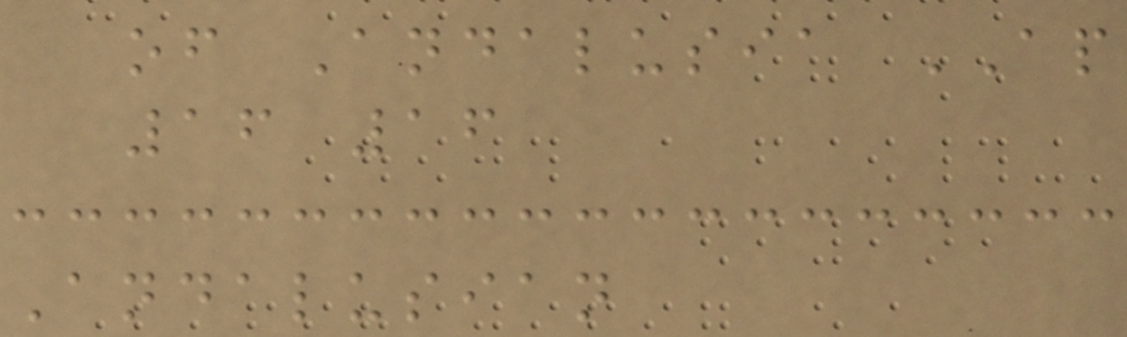of Andalusia AP
16 16
Andalusian
